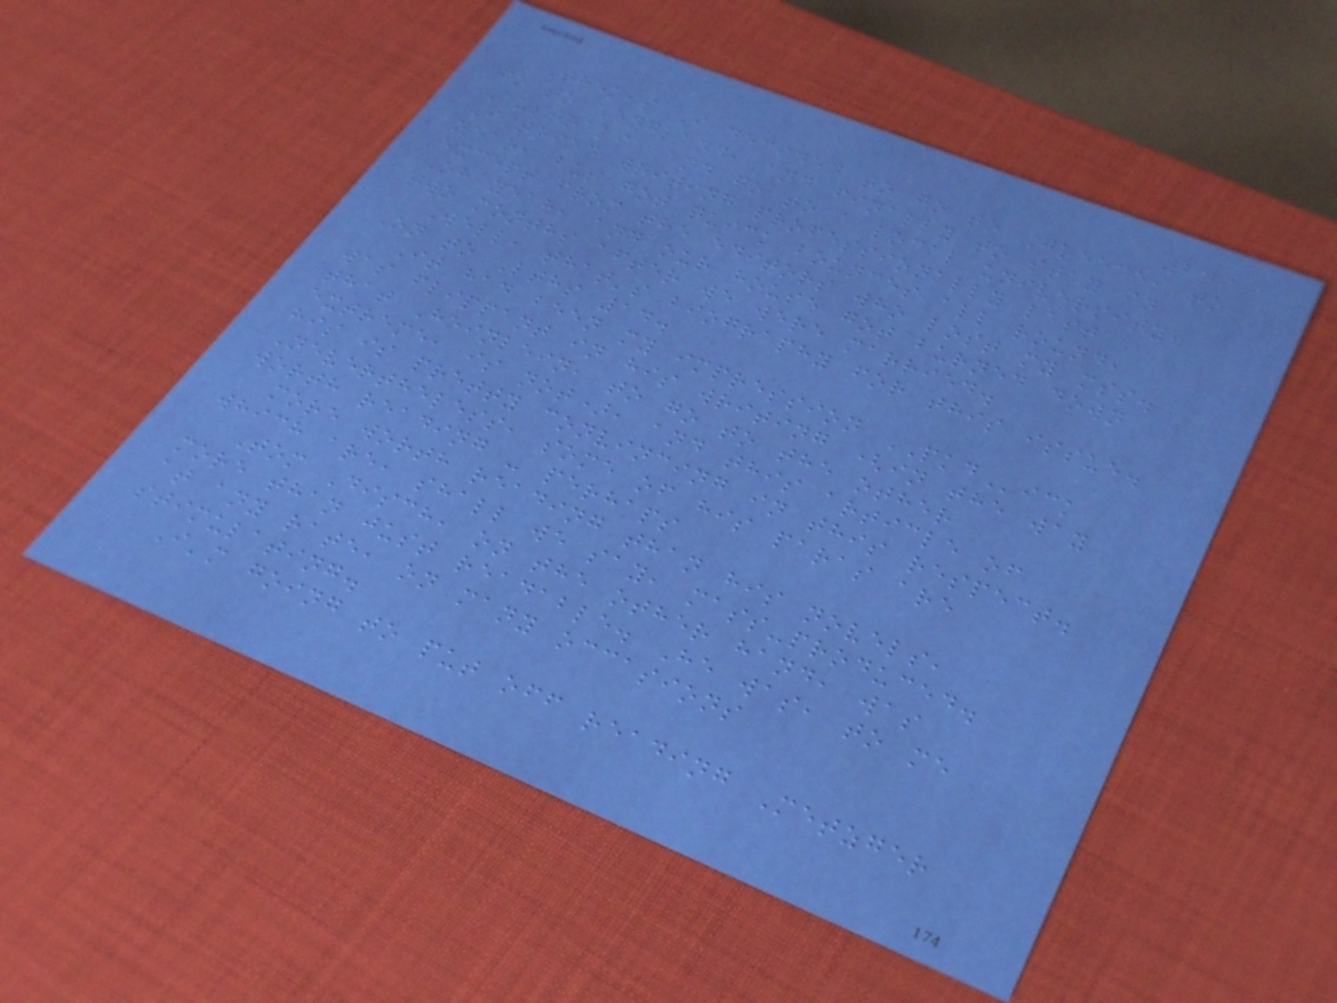249
Thenis I decided to go to Greece, to
go to England, and finally to stay in
Australia and go to a local university.
I tried writing professionally last
year, but got quick bounces all round,
except from the editors who lost my mss.
Oh yeah, and our house got burned down
two months after we were married.
Well, that's biography for this issue.
On to Lths 14.
It had been my impression PKDick
was flippant in his writing (in the way
that Heinlein, to go to the other
extreme, is not), and this article of
his is pretty convincing in this respect.
Nevertheless, some of his paras are
worth reading - perhaps
more worth reading than his novels,
which are, shall we say, mass-produced.
Tom Disch, on the other hand, was
more than just readable. He was, to me
at any rate, on many occasions
stimulating.
I'm going to put off reading Metzger
